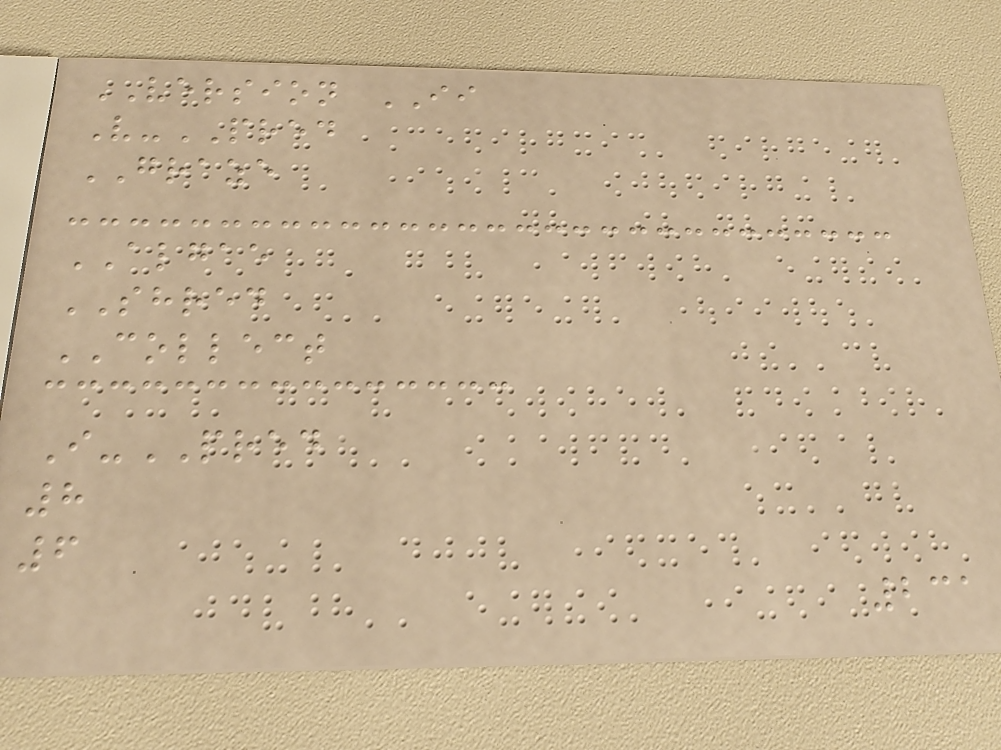VERSION II
V-PRED
GRAZE
ALGAE
SHRED
COLLECT
I-PRED
8
6
231
